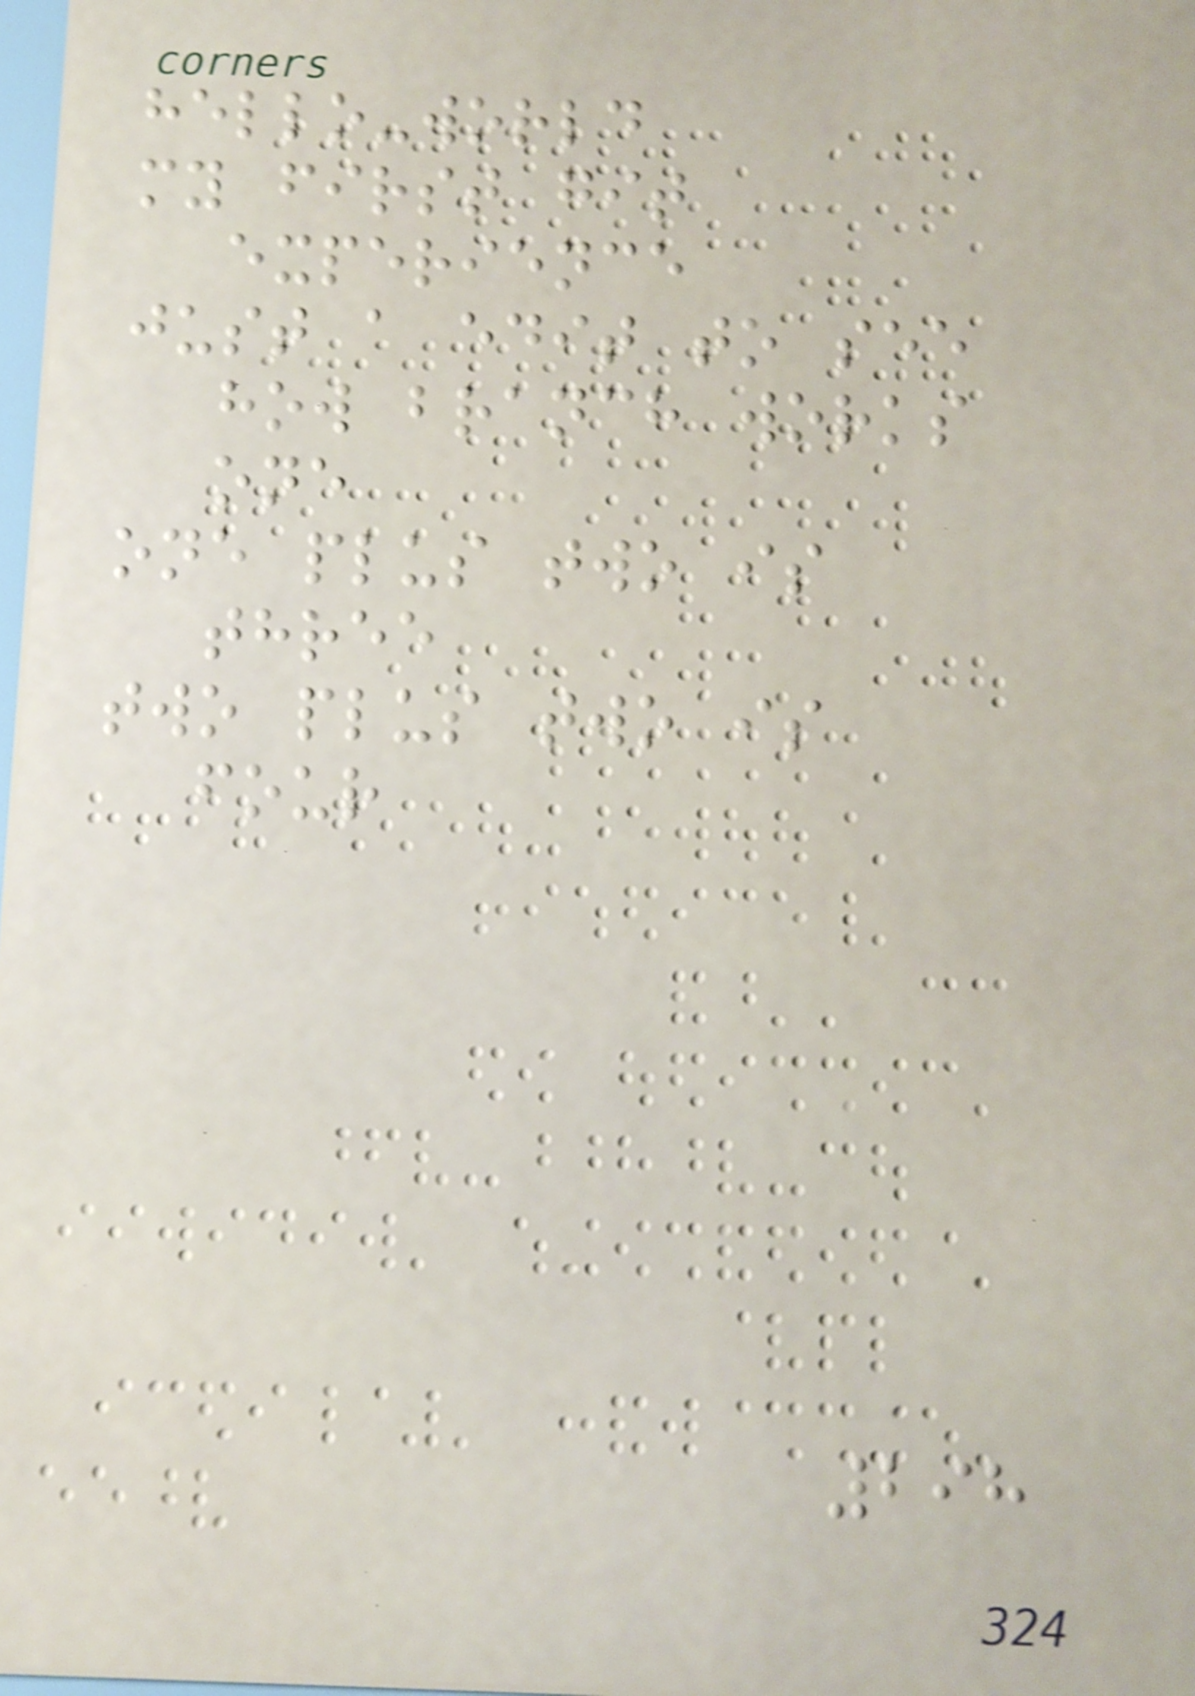hello-world
my first git
experience
just a edit to see
how branch works
one
one plus two is
three
two plus two is
four
298
